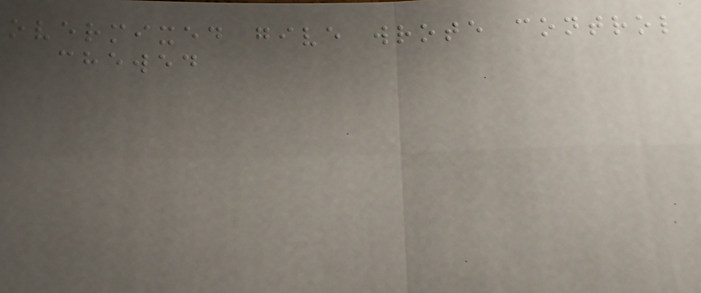overmixed give wrote control
chewed
